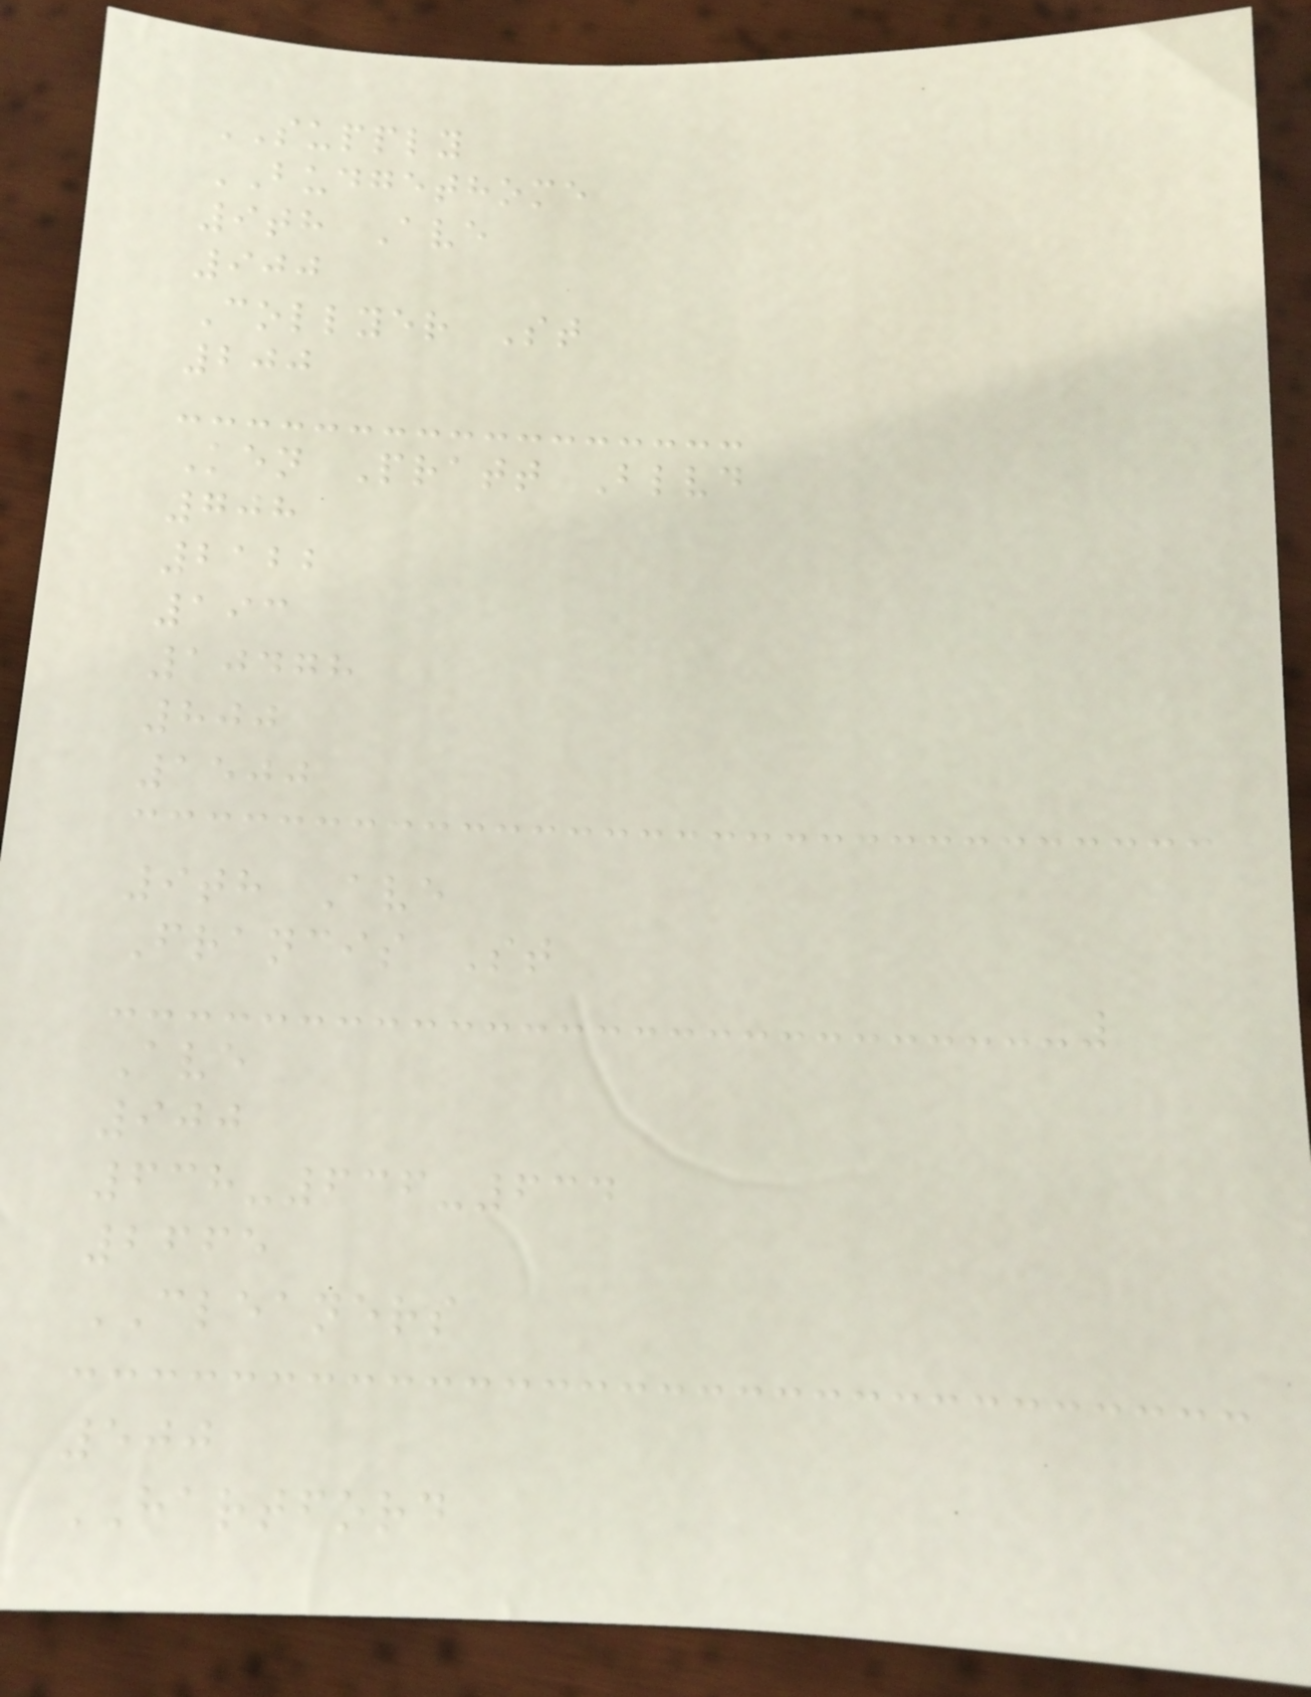SUPPLY
BUDGETHOME
9th Ave
900
Collyer St
200
Ken Pratt Blvd
708
2122
193
10478
800
1500
9th Ave
Francis St
Ave
900
638-636-634
2665
CLEANERS
500
HARTFORD
